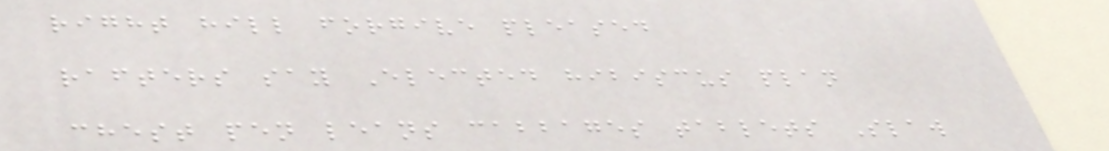right hill forgive pleased
rafters say Elected hibiscus plan
chest pen leans cabbages tablets Slaw
